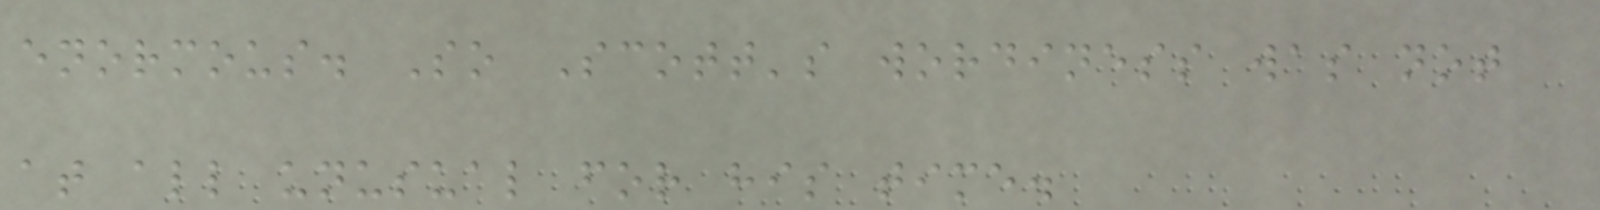enormous. So Scott's wordiness was not
at all unusual for his time.
